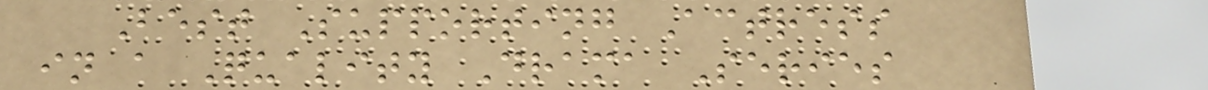Best Supporting Actress
in a Quality Drama Series
